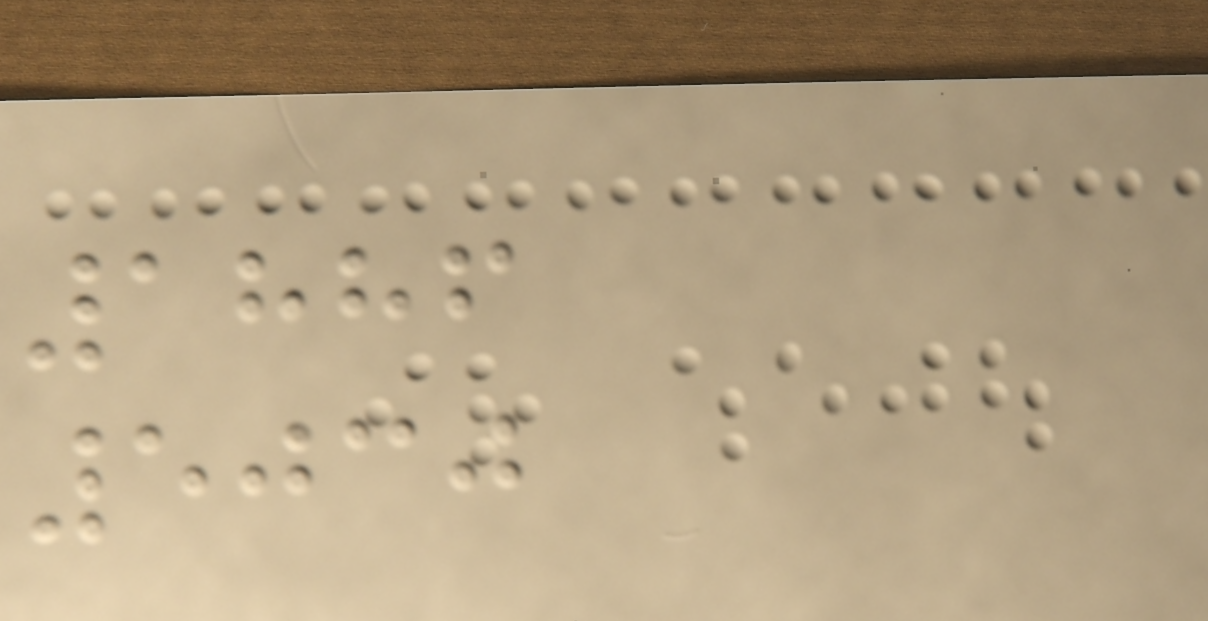1886
5030
